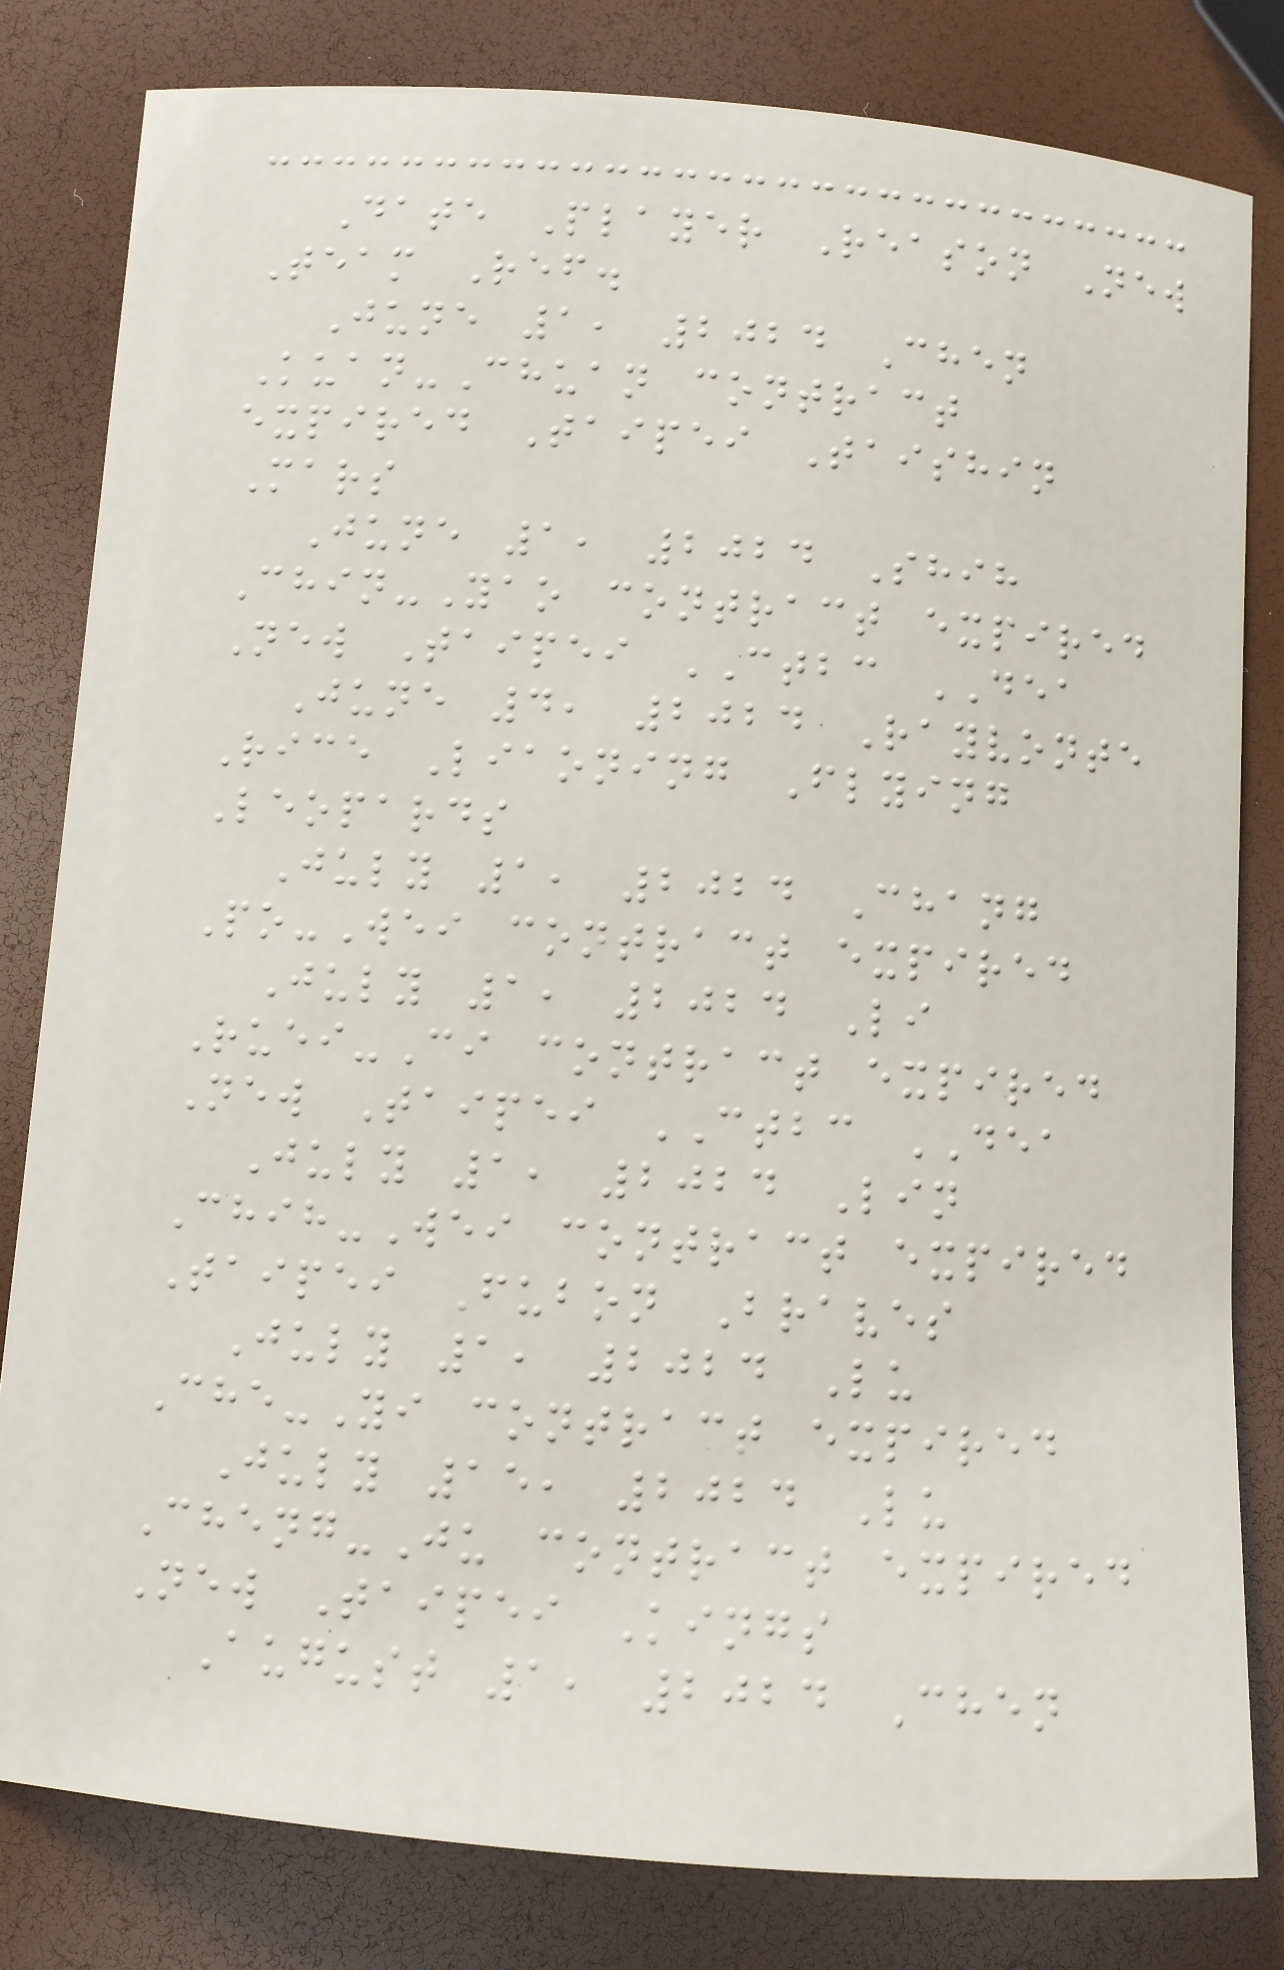Date Player Reason New
Team Ref.
June 1, 2024 Chen
Kuan-Chuan contract
expired Taipei Taishin
Mars
June 1, 2024 Shih
Chin-Yao contract expired
New Taipei CTBC DEA
June 4, 2024 Rayvonte
Rice Liaoning Flying
Leopards
July 1, 2024 Chang
Po-Wei contract expired
July 1, 2024 Li
Ruei-Ci contract expired
New Taipei CTBC DEA
July 1, 2024 Lin
Chih-Wei contract expired
Taipei Fubon Braves
July 1, 2024 Lu
Che-Yi contract expired
July 15, 2024 Lu
Cheng-Ju contract expired
New Taipei Kings
August 1, 2024 Chen
